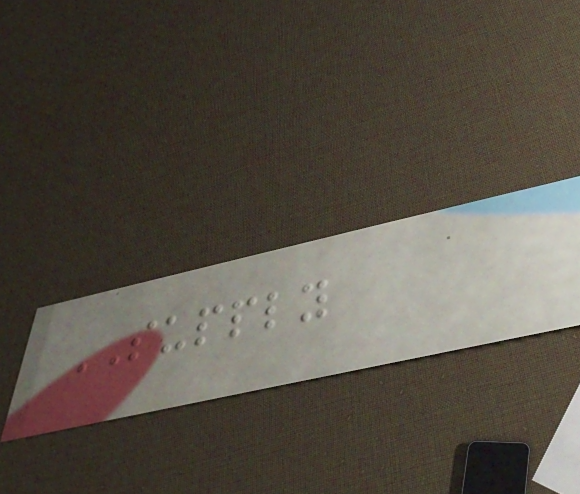SUPPLY
